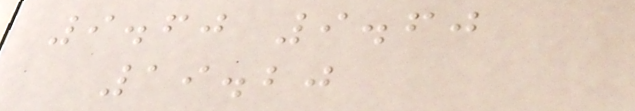9.60 9.60
19.20
